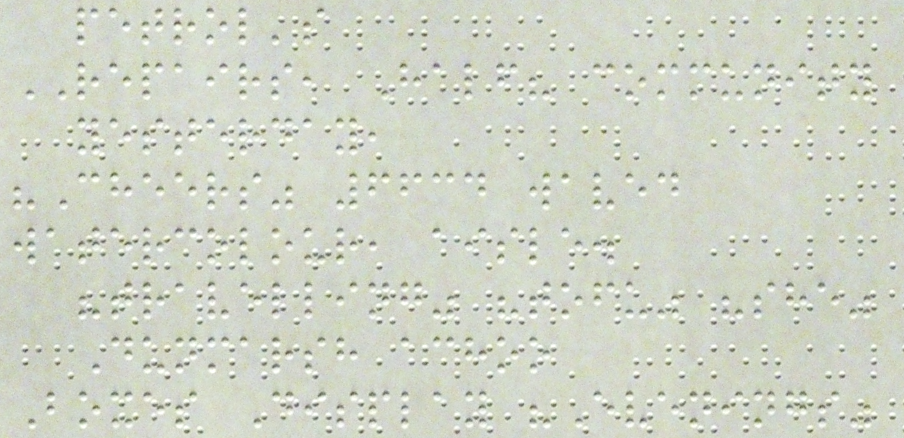petrol's
REPAIRS, Half? community
yesterday,
"Cheers" 6634 waved
watercolour, aisle.
"travelling" "tofu" "she"
Dunmarsh achoo
Boxes Display "Evenings"
